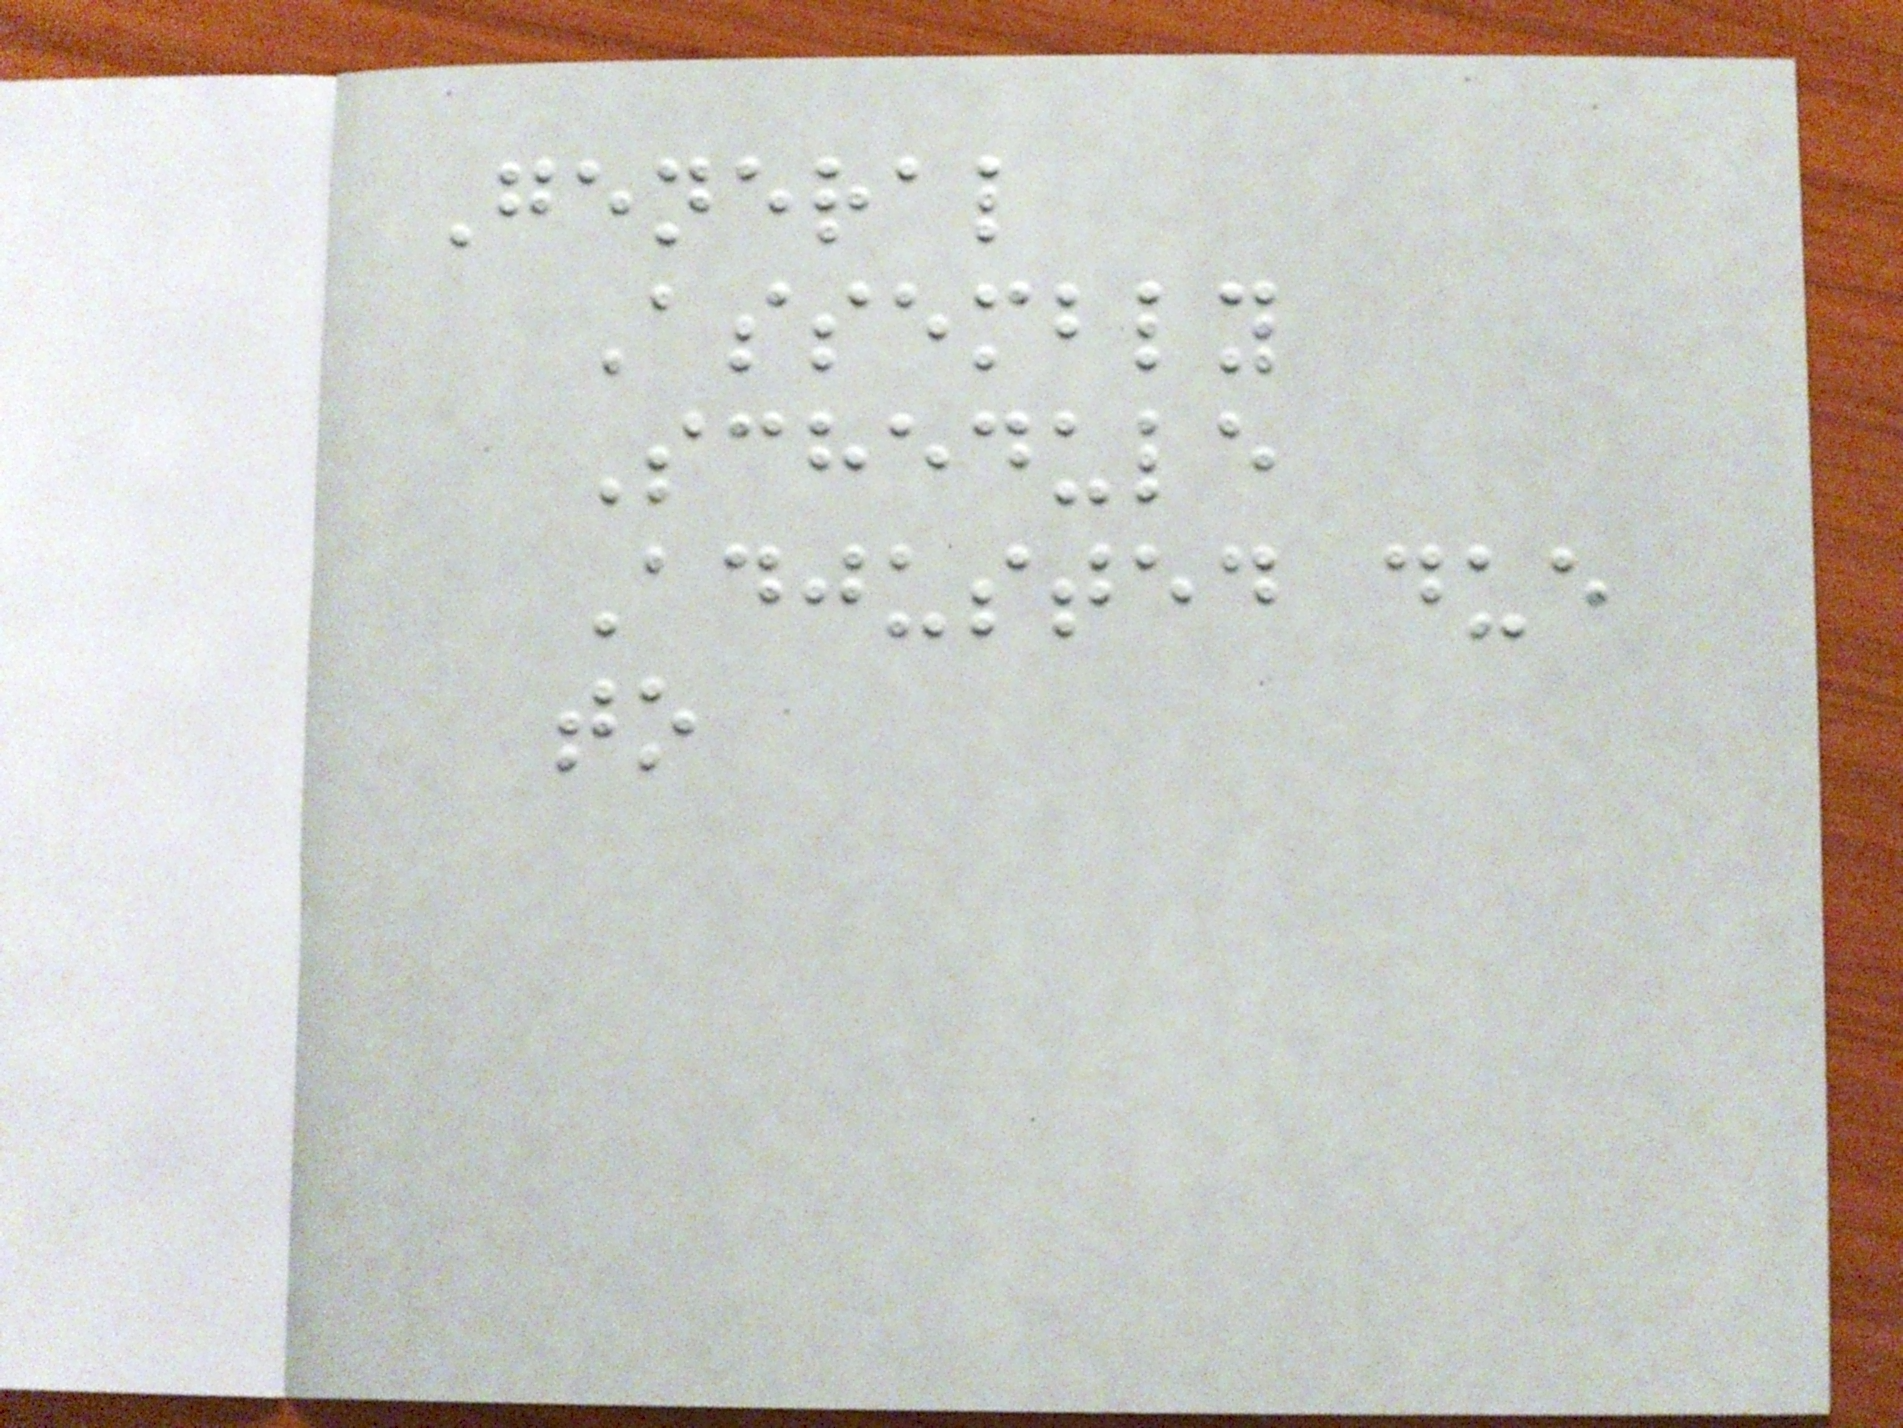General
Assembly
Schedule
Adjusted due
to
